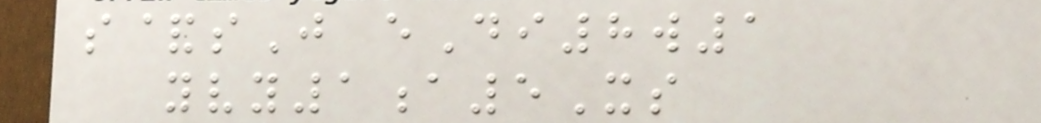s&sJ eDi8w1
yvy1a5Xs
